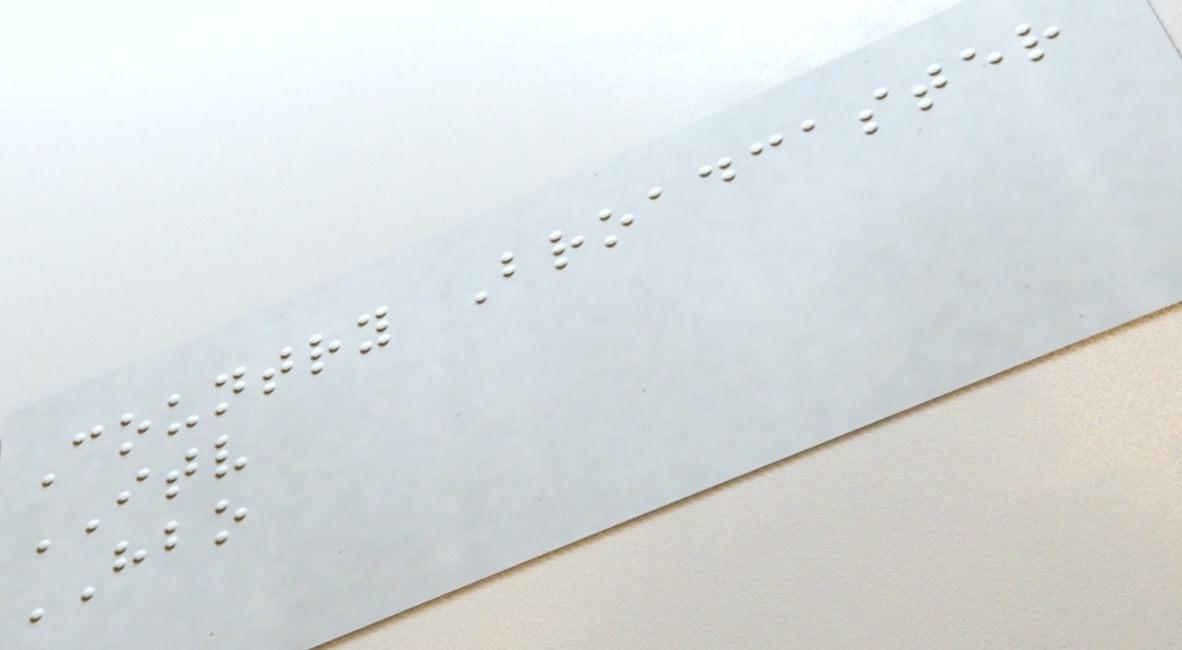Country Broadcaster
ITV
HBO
